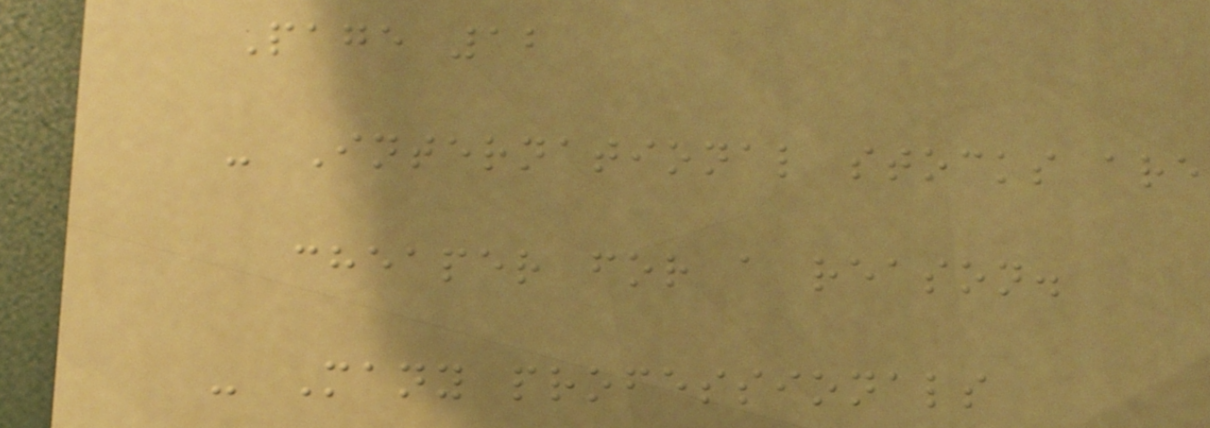Page 12
- International stocks are
cheaper for a reason.
- Many professionals
